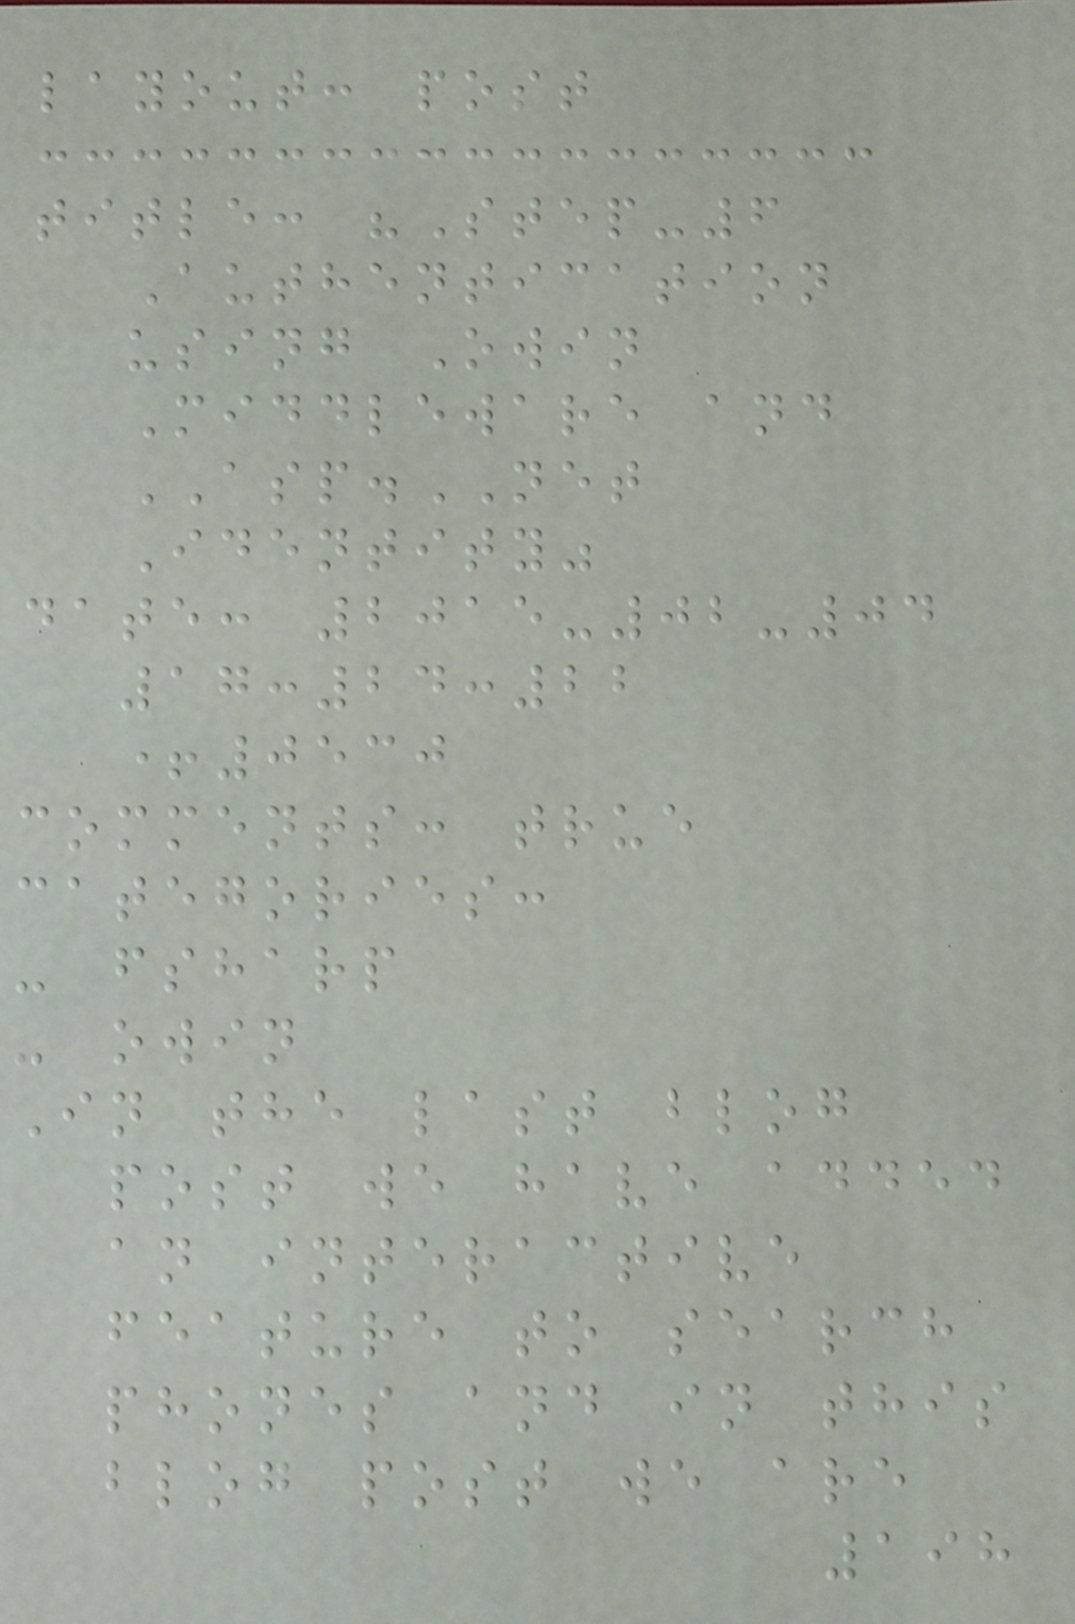layout: post
title: "Step-6
Authentication
using Owin
Middleware and
ASP.NET
Identity"
date: 2015-02-04
17:24:22
+0530
comments: true
categories:
- fsharp
- owin
In the last blog
post we have added
an interactive
feature to search
phones and in this
blog post we are
198
